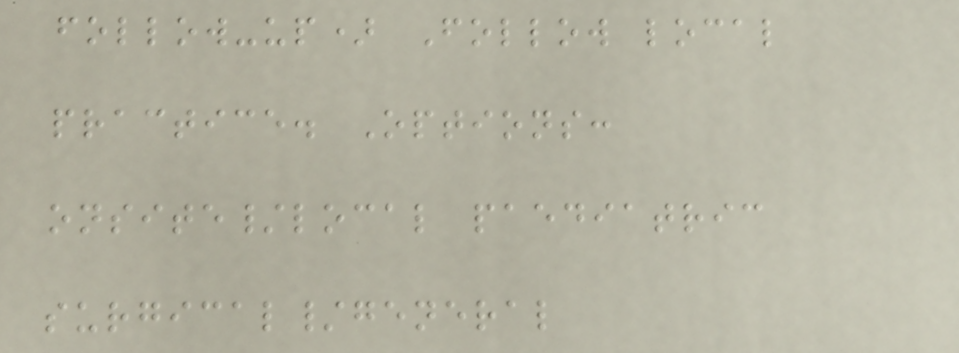follow-up) Follow local
practice. Options:
onsite/local paediatric
surgical/general
